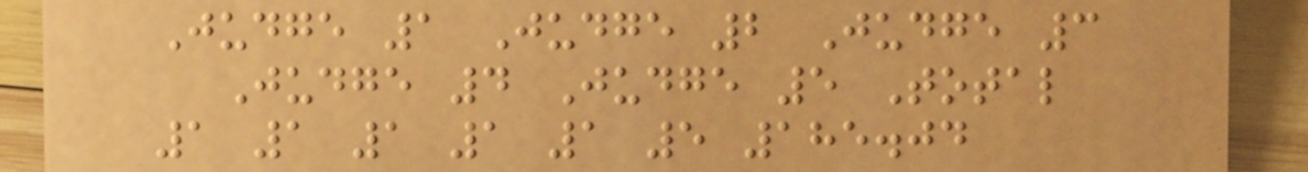Judge 1 Judge 2 Judge 3
Judge 4 Judge 5 Total
1 1 1 1 1 5 185.04
